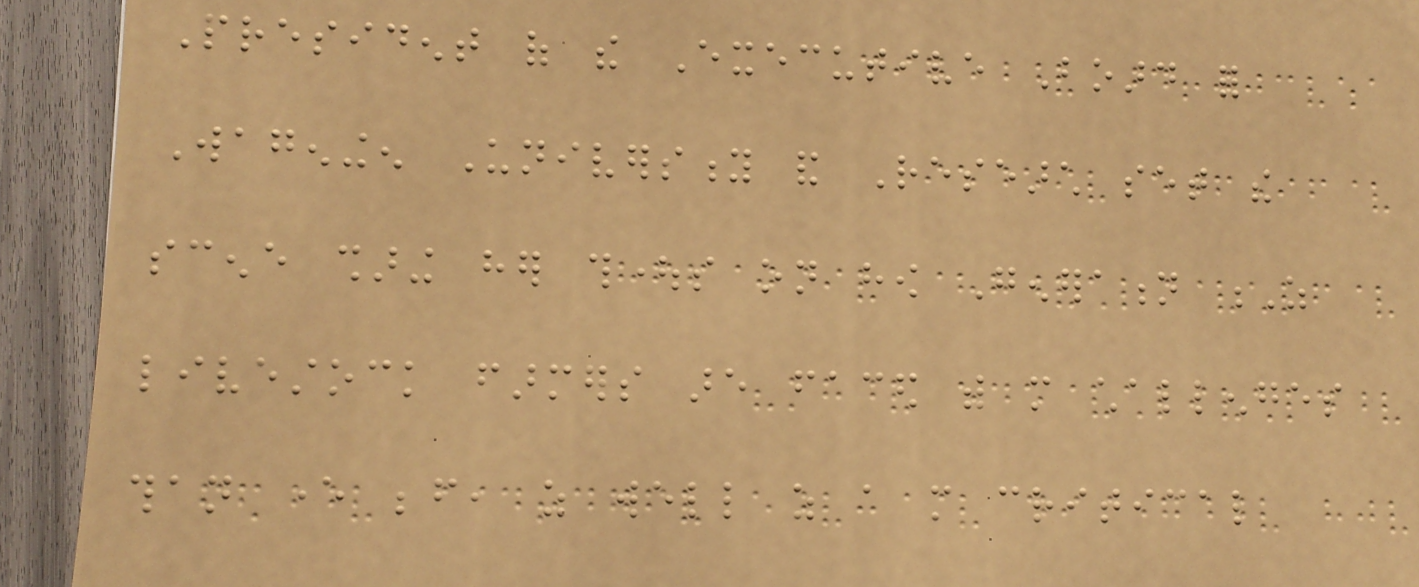President of the Executive Board for
Wageningen University and Research set the
scene sharing her thoughts on how Generation Z
livestock farmers are faced with more challenges
than ever before, as well as a more critical
